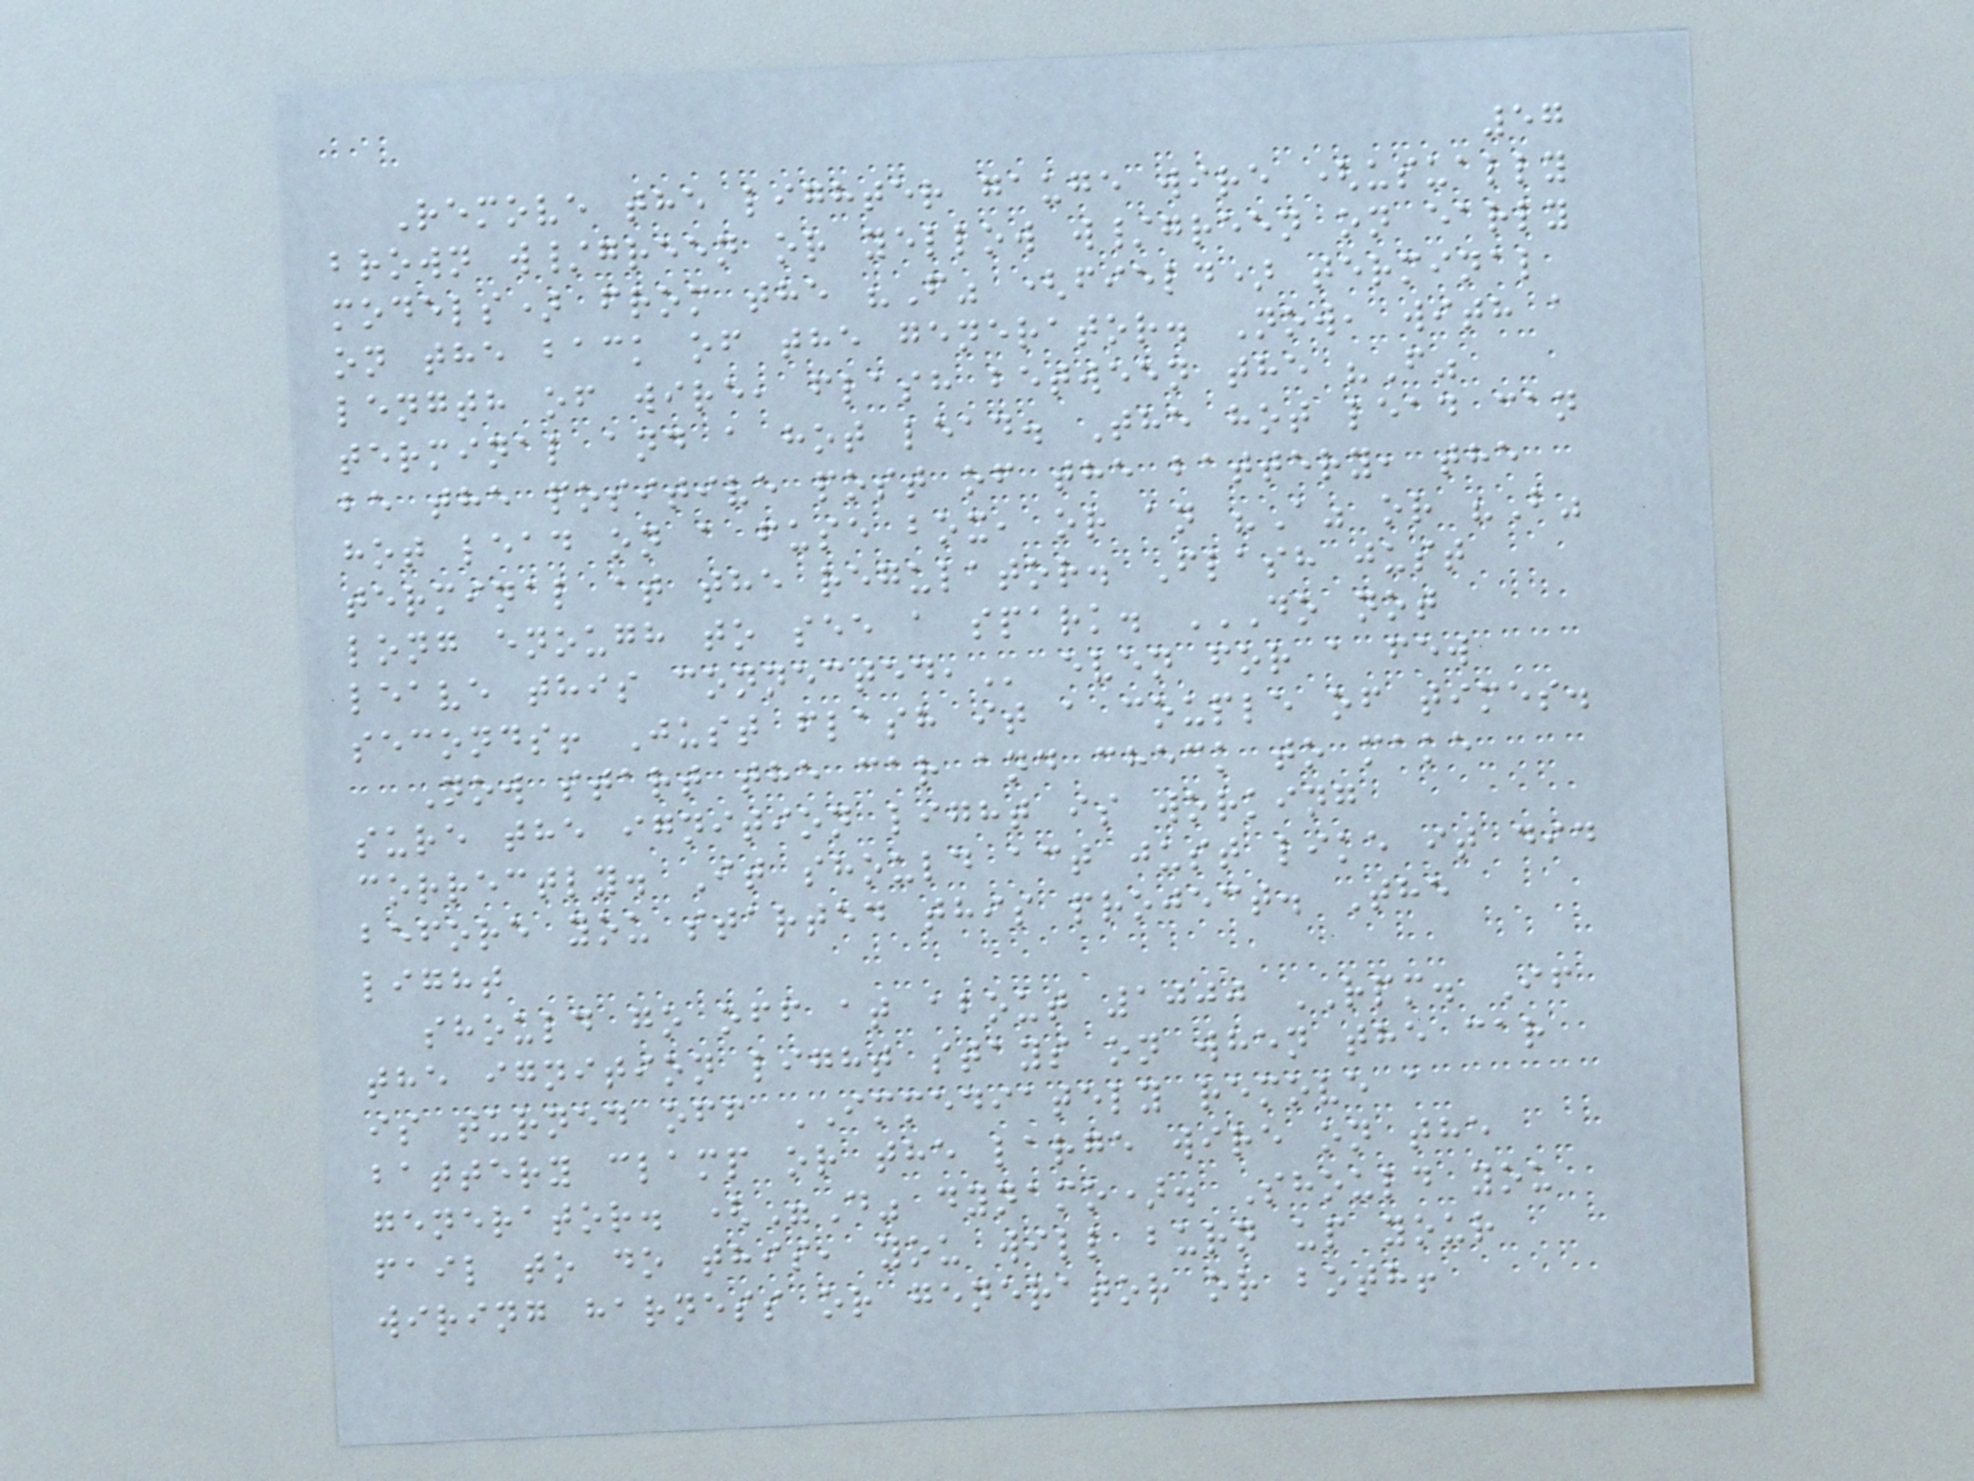57
Remove the lighter gauge wire (usually
brown w/green or yellow w/green on early
models) from the "F" (field) terminal
on the back of the generator. Now, with a
length of wire, flash between the "F"
terminal and a hot lead. The hot lead can
be the positive post of the battery, the
hot lead on a fuse box, or an "A" or "B"
terminal at the regulator. Flash just
long enough to see a spark. DO NOT
LEAVE THIS CONNECTED, even for a few
seconds! Just flash it a couple of times.
Now start the car and check to make
sure the ignition light is working
correctly. It should act just like it did
before you started this project. The
light
should go off at about 1000 RPM. If
the ignition light stays on when the car
is turned off IMMEDIATELY remove a
battery clamp or the large wire on the
generator. ("D" dynamo). Should you
fail to do this, you will burn up your
wiring harness or generator or both!
